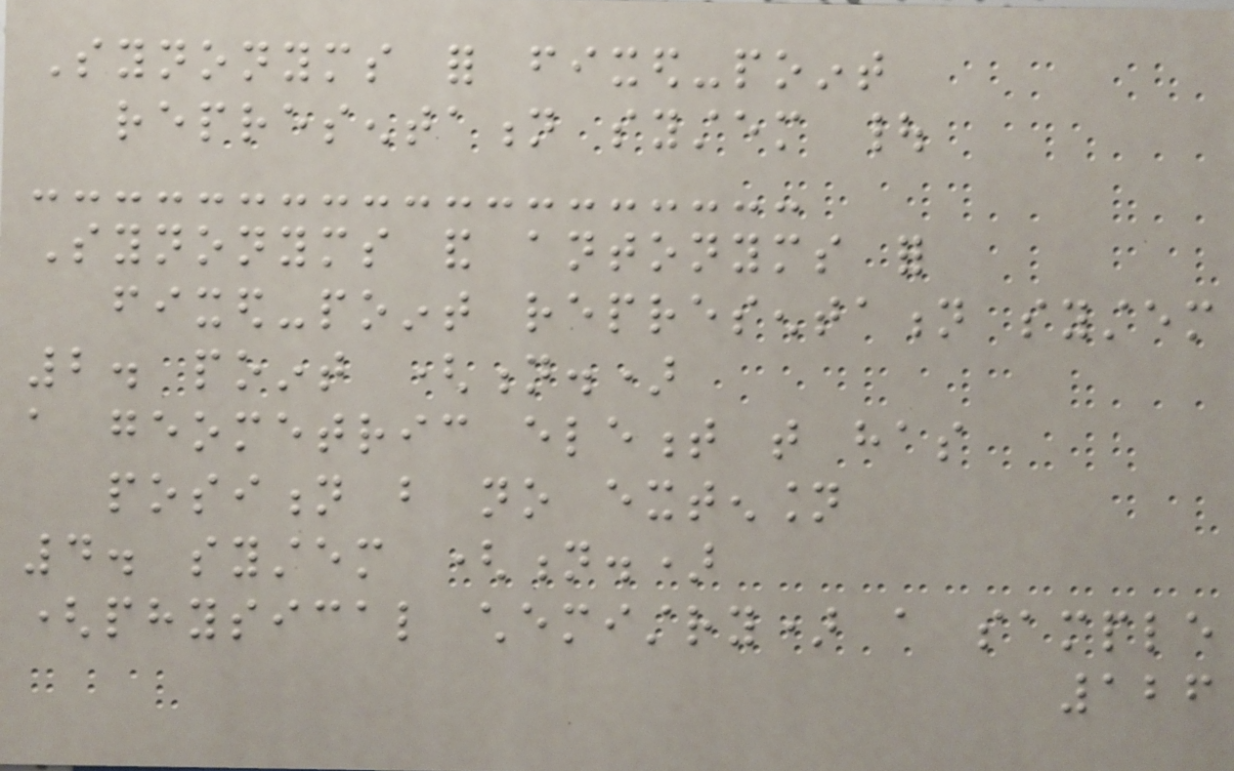Synonyms for fixed-point
representation system |
Synonyms and antonyms for
fixed-point representation system
2. point (n.)
a geometric element that has
position but no extension
4. system (n.)
(physical chemistry) a sample
126
